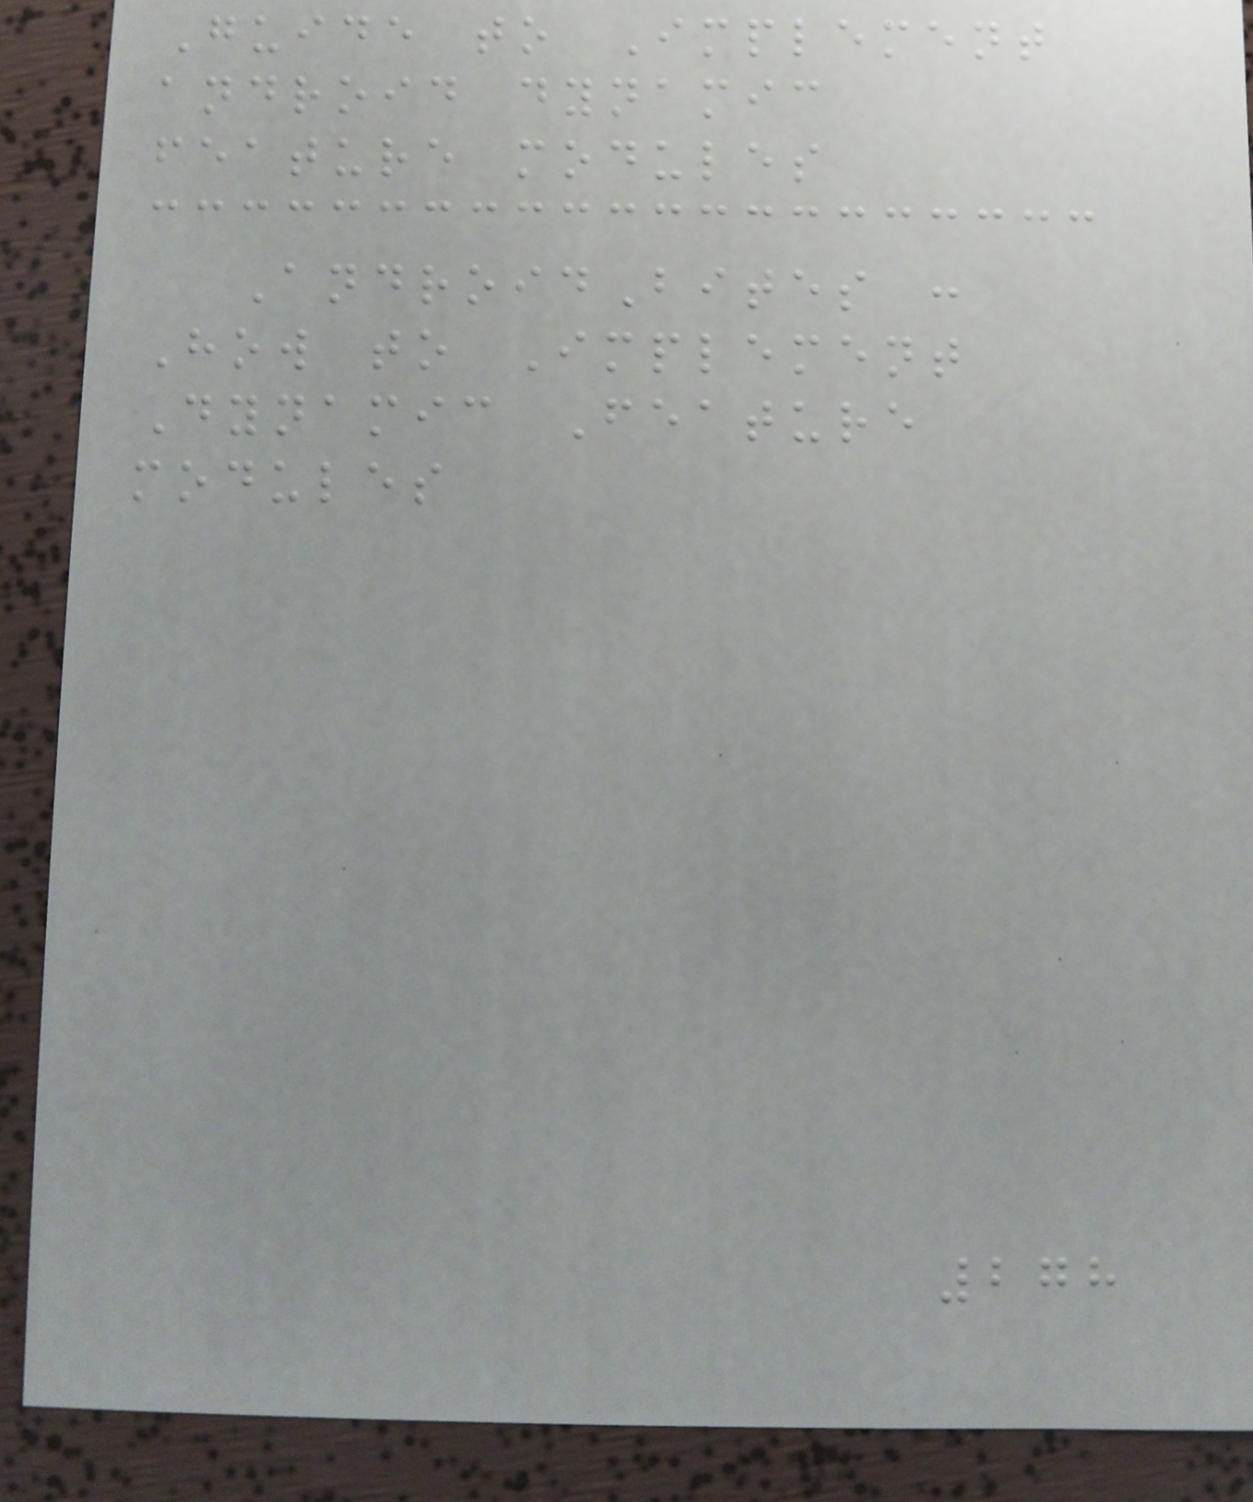Guide to Implement
android dynamic
feature modules
AndroidBites :
How to Implement
Dynamic Feature
modules
278
